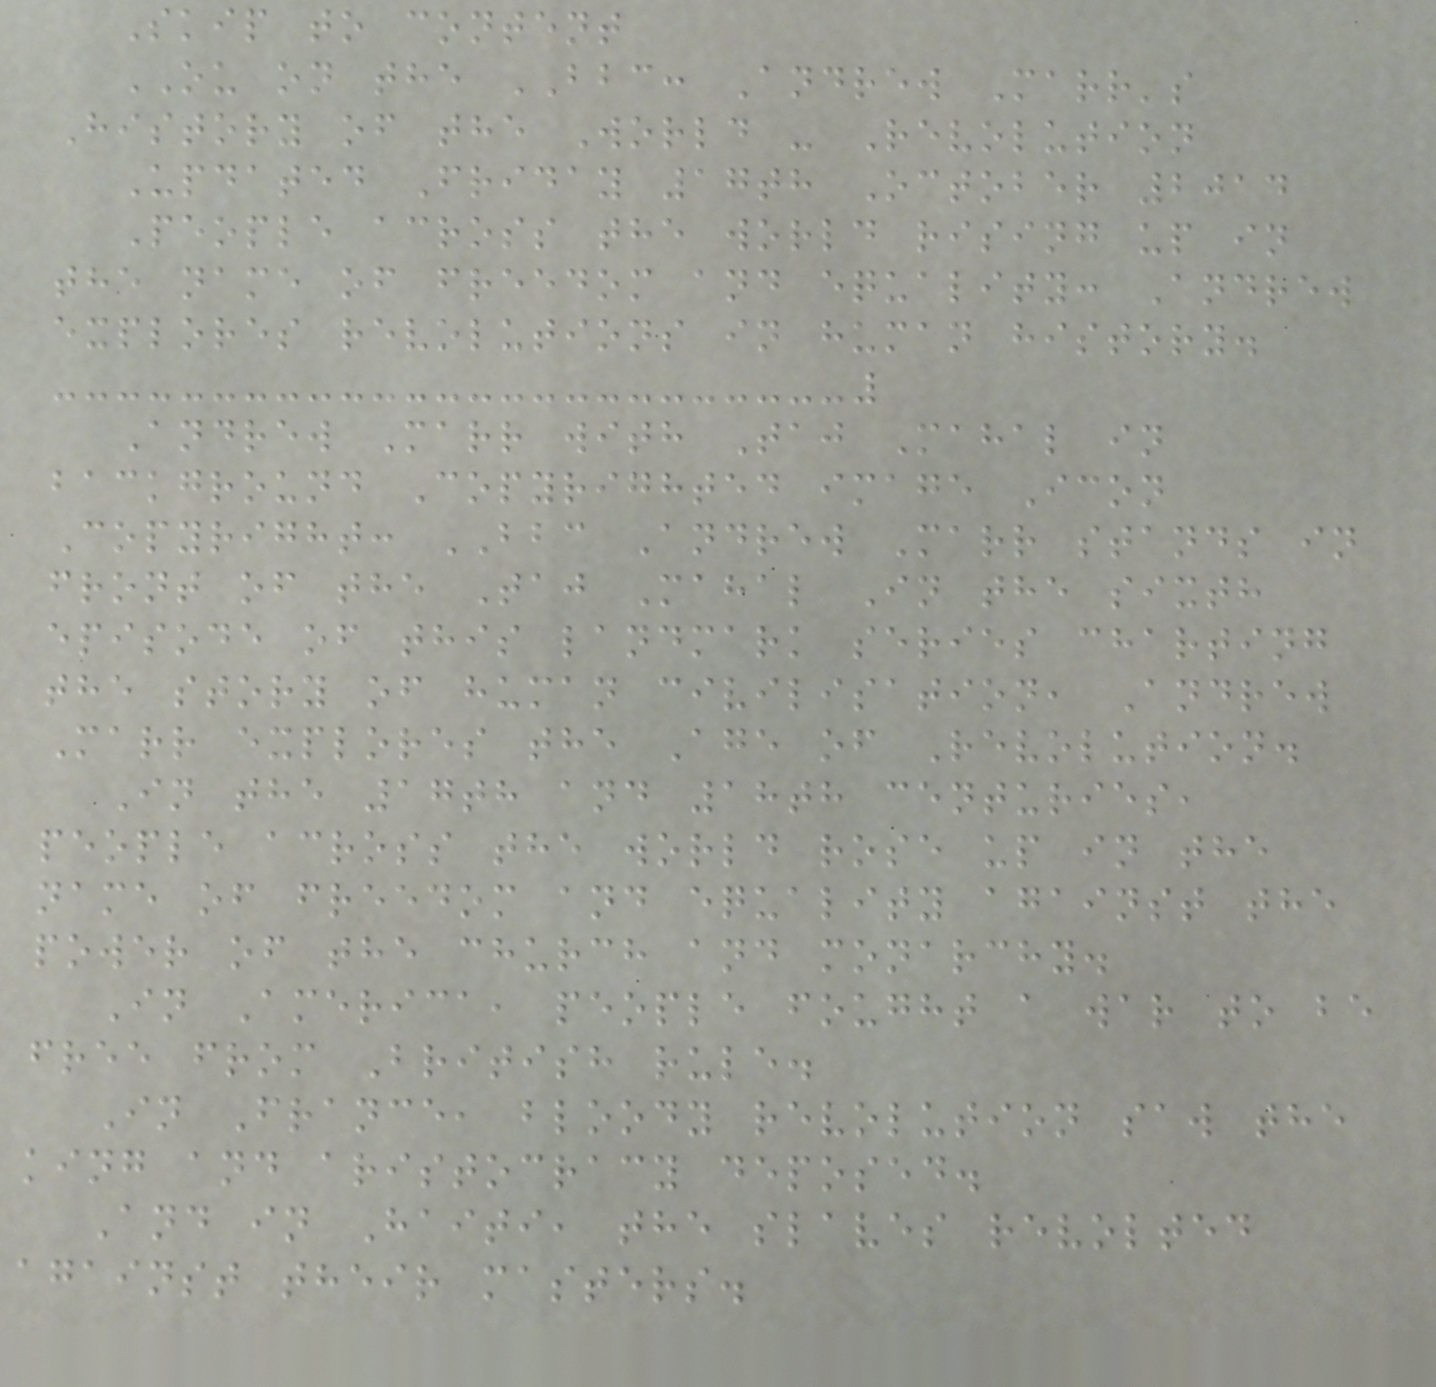Skip to content
OU on the BBC: Andrew Marr's
History of the World - Revolution
Updated Friday 17th October 2014
People across the world rising up in
the name of freedom and equality: Andrew
explores revolutions in human history.
Andrew Marr with Taj Mahal in
background Copyrighted image Icon
Copyright: BBC Andrew Marr stands in
front of the Taj Mahal In the sixth
episode of this landmark series charting
the story of human civilisation, Andrew
Marr explores the Age of Revolution.
In the 17th and 18th centuries,
people across the world rose up in the
name of freedom and equality against the
power of the church and monarchy.
In America, people fought a war to be
free from British rule.
In France, bloody revolution saw the
king and aristocracy deposed.
And in Haiti, the slaves revolted
against their masters.
